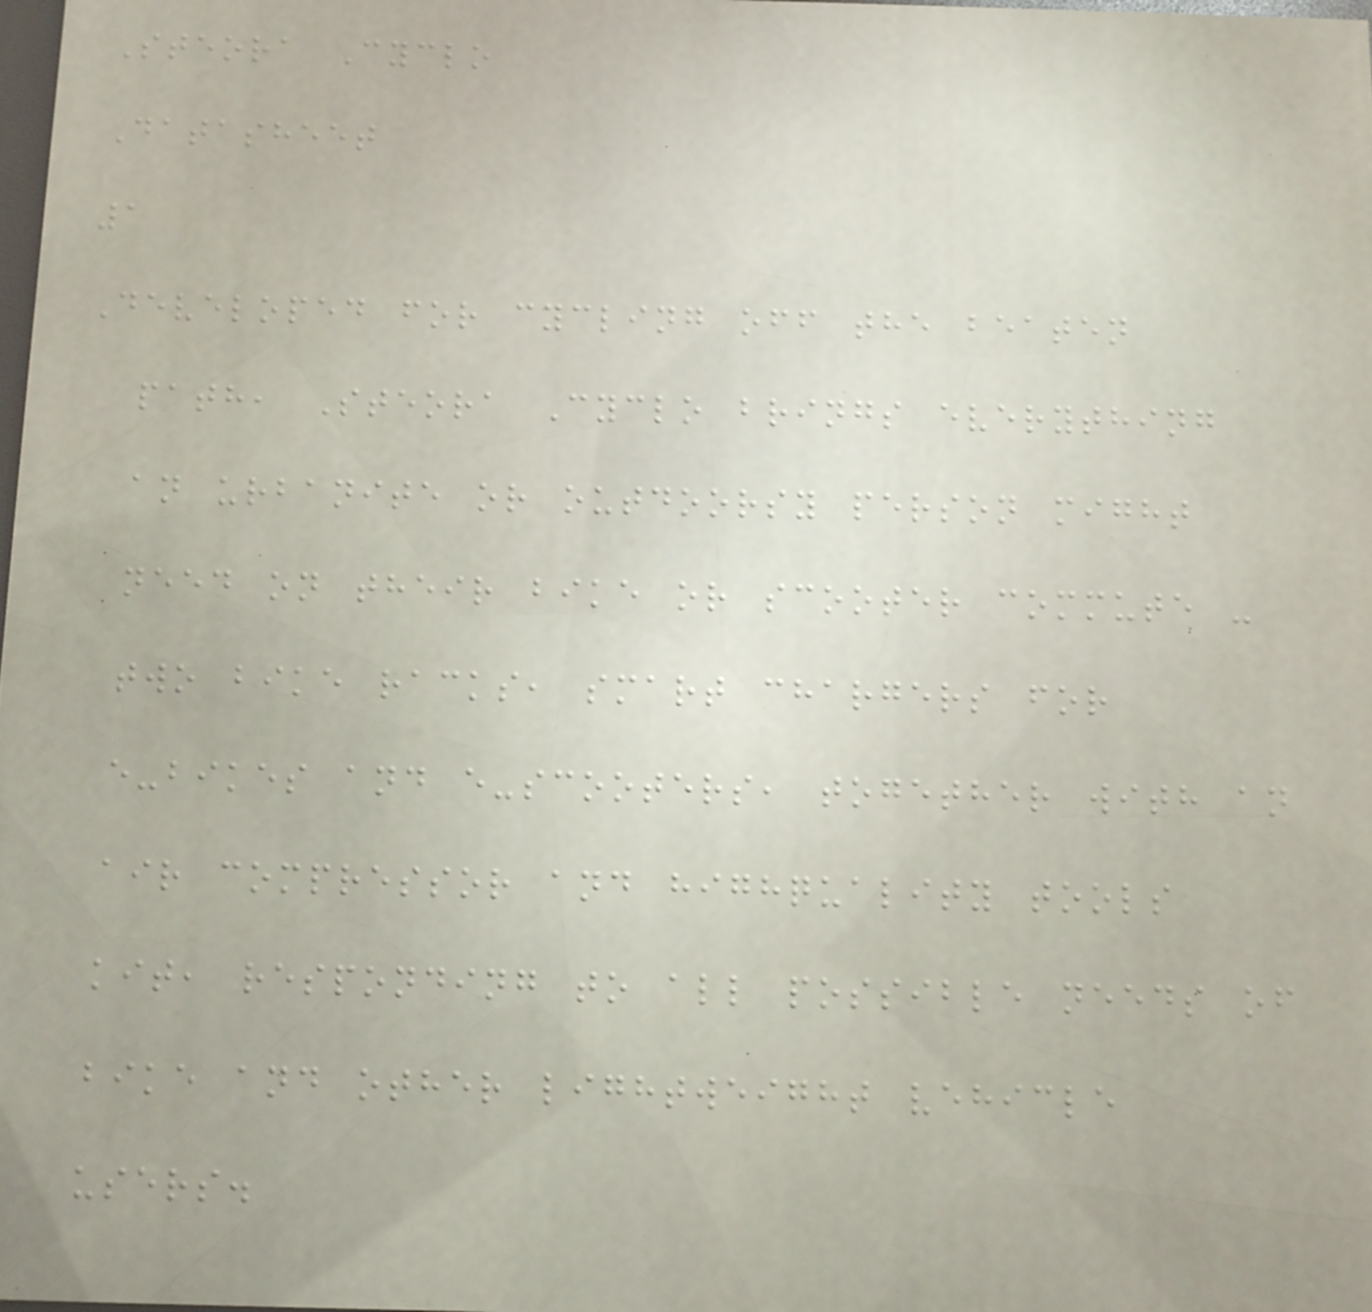Steora Cyclo
Datasheet
1
Developed for cycling off the beaten
path, Steora Cyclo brings everything
an urbanite or outdoorsy person might
need on their bike or scooter commute -
two bike racks, smart chargers for
e-bikes and e-scooters, together with an
air compressor and highquality tools
kit, responding to all possible needs of
bike and other lightweight vehicle
users.
